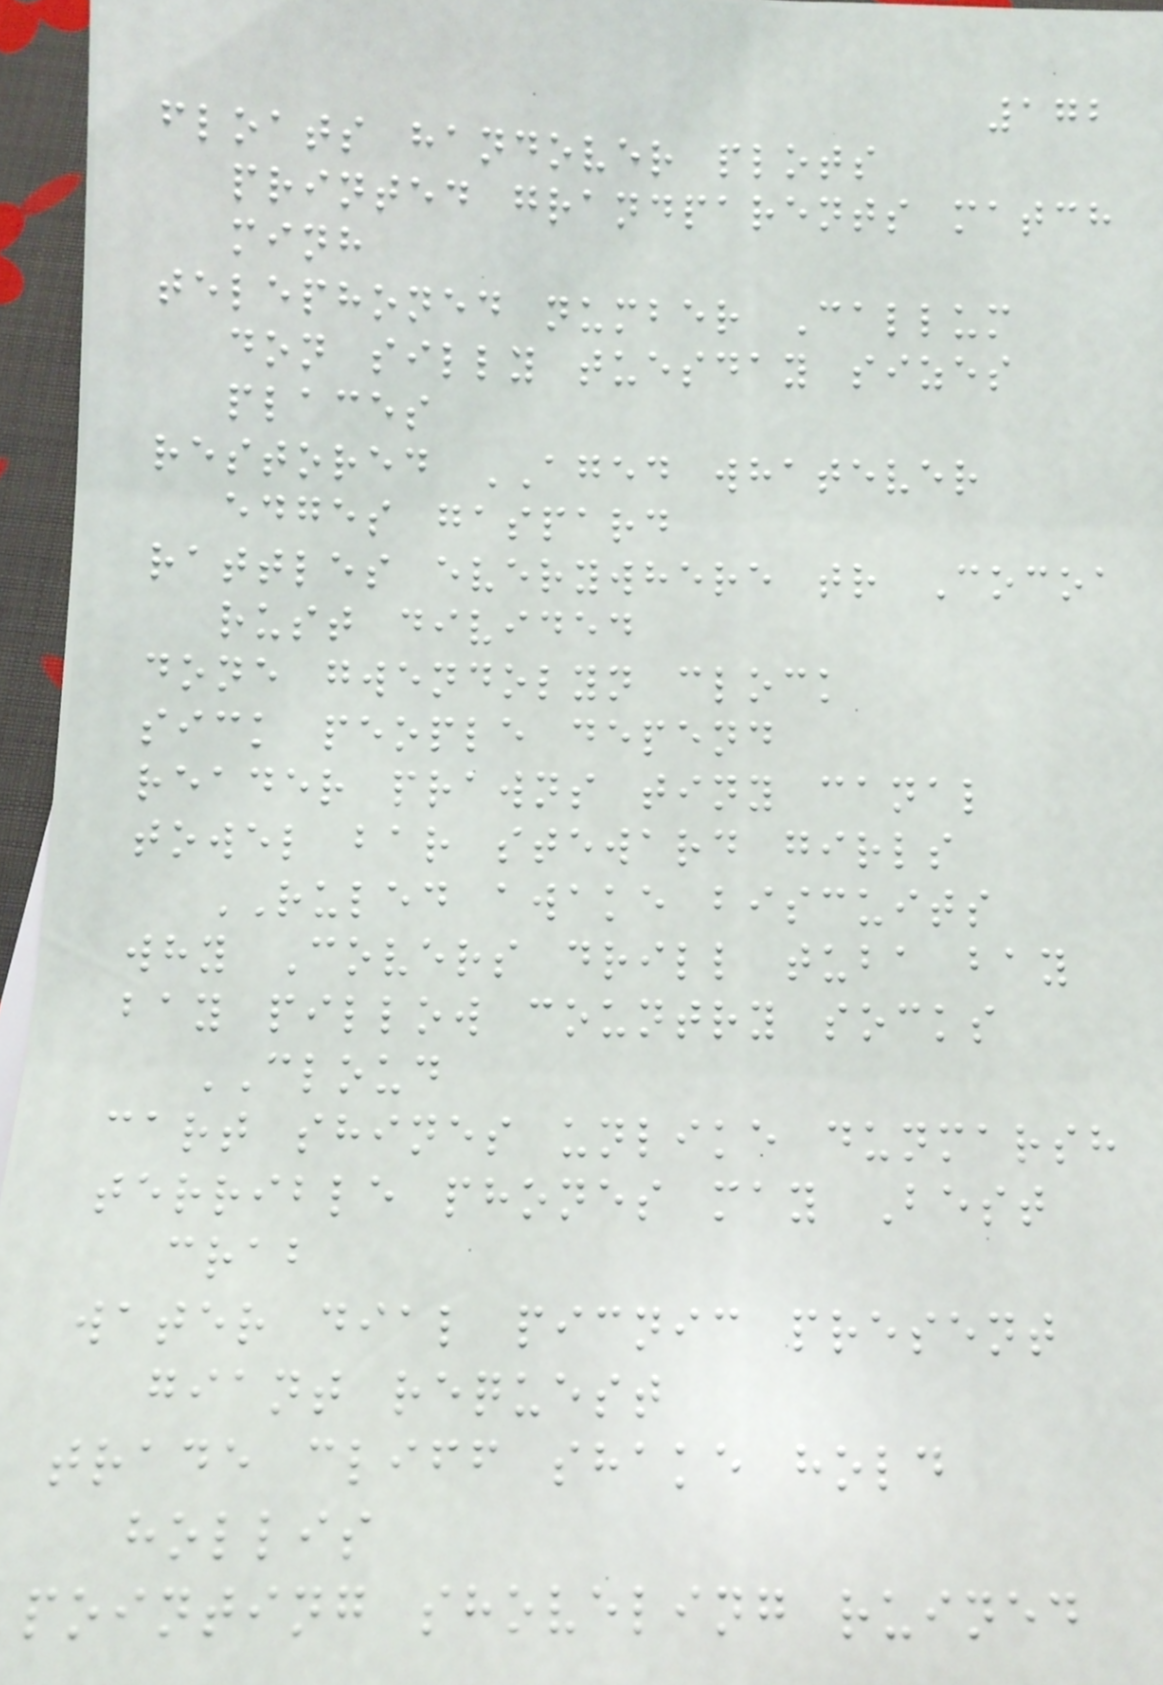172
floats handover plots
printed grandparents match
minh
telephoned number Callum
don silly tuesday sizes
places
restored AGED whatever
edges gaspard
rattles everywhere tr Cocoa
rust divided
done gwendolyn clock
sick people depend
reader prawns tiny canal
towel bar steward girls
RULED awake biscuits
why Covers drill tuba bay
bay pillow country socks
CLOUD
cart shines unlike dunmarsh
terrible phones may Best
crab
water dial picnic present
giant request
trade cliff shake hold
hollis
pointing shoveling ruined
